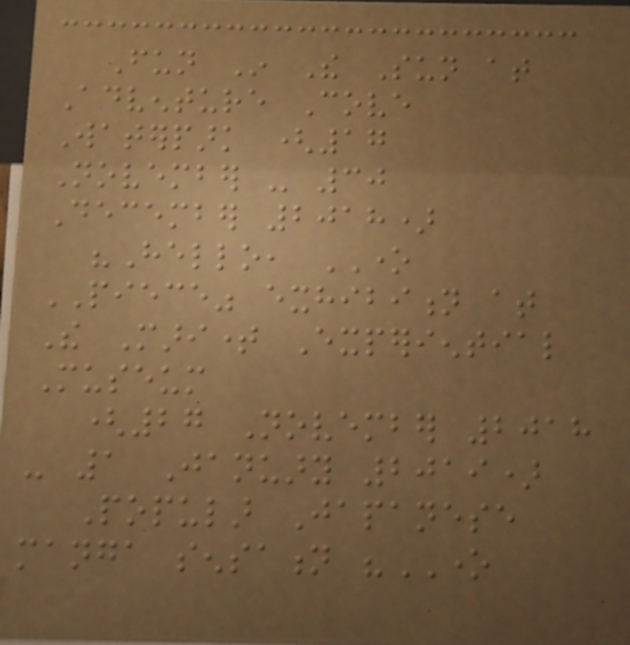Fun In The Sun at
Adventure Cove
Waterpark (17
November - 30
December 2018)
"Hello, ONE
PIECE" exhibition at
The Maritime Experiential
Museum
(27 November 2018
- 1 January 2019)
Popular Japanese
manga sensation "ONE
